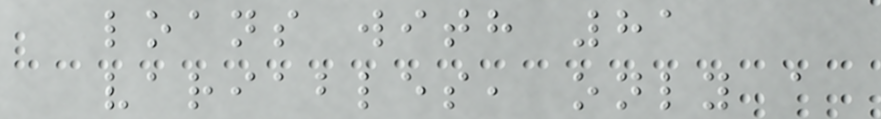loans with 81
variables, only a
